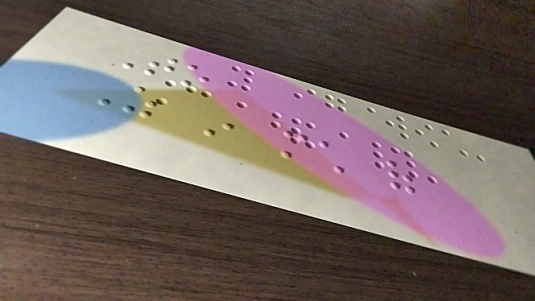To
As in much of
